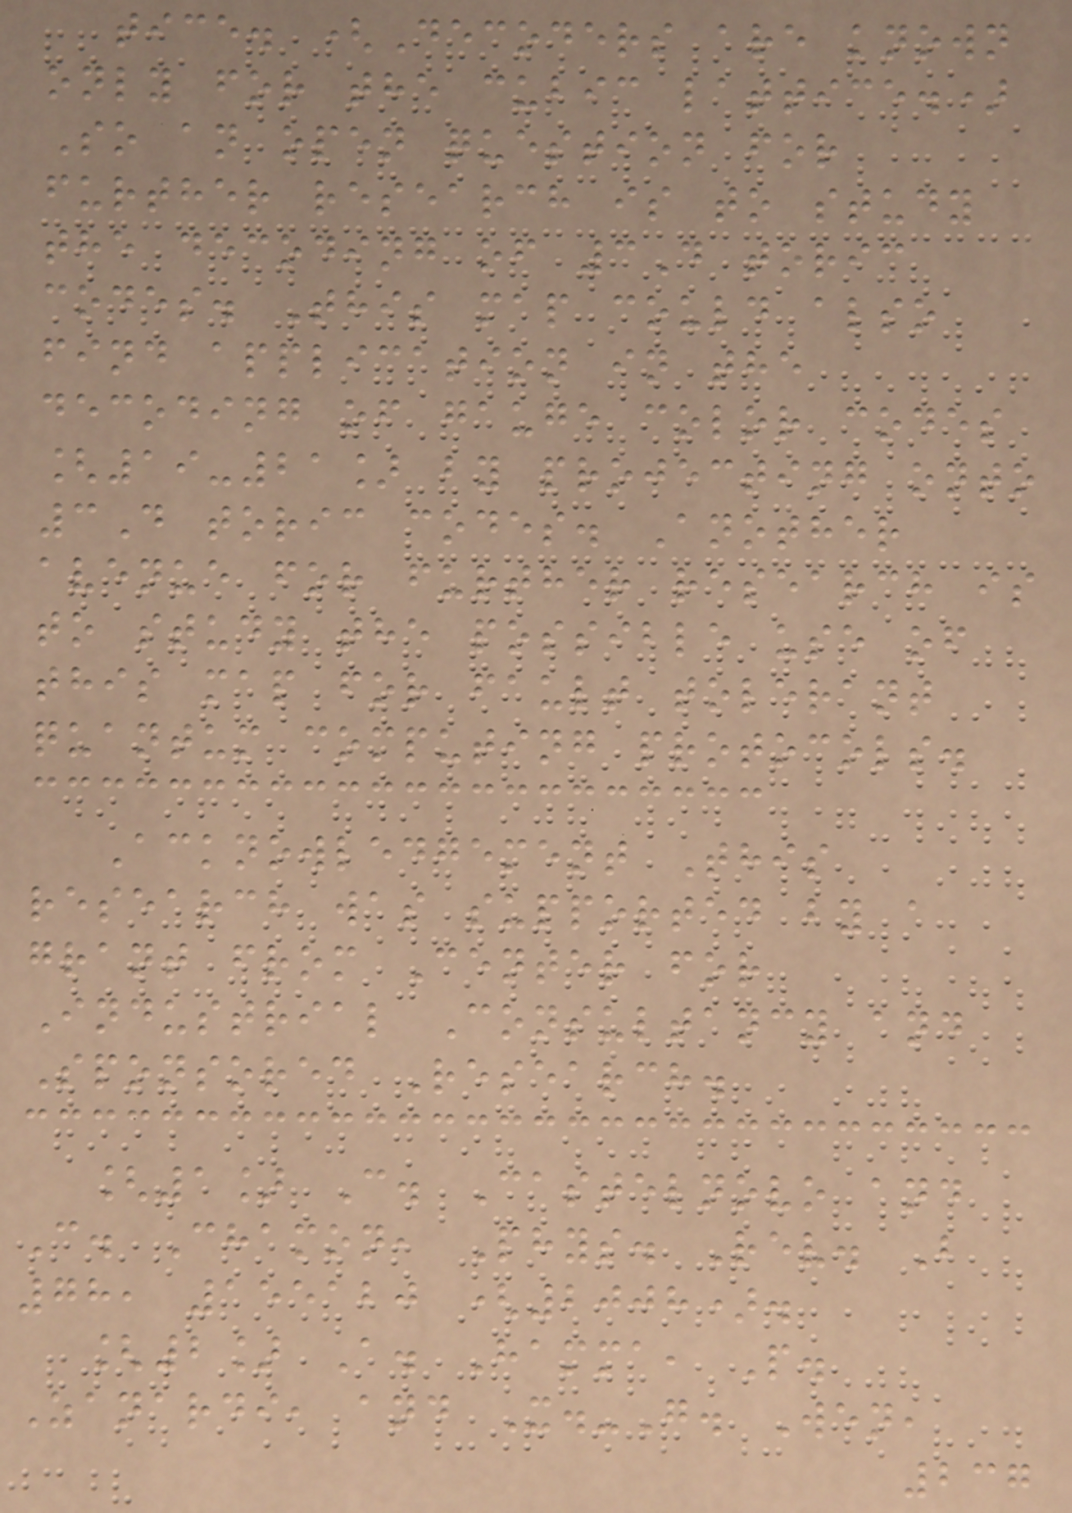tice. (Decoders are known
only for the cubic lattice.)
So an open question for
further research is to study
the decoding of 3D toric
codes. This map could also
find application in the
decoding of gauge color codes
[19-21] by projecting onto
3D toric codes. Another
avenue for further research is
to study the possible use of
this map for fault tolerant
quantum computing protocols.
Acknowledgement This
research was supported by a
grant from Center for
Industrial Consultancy and
Sponsored Research.
[1] C. Castelnovo and
C. Chamon, Phys. Rev. B
78, 155120 (2008).
[2] A. Hamma, P.
Zanardi, and X.-G. Wen,
237
